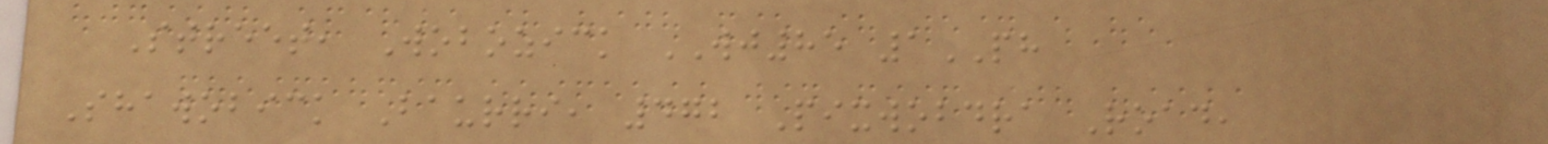Street, Wobozick WJ85 1PH
Shawobick Baurri, 472 Pixwobdra Road,
